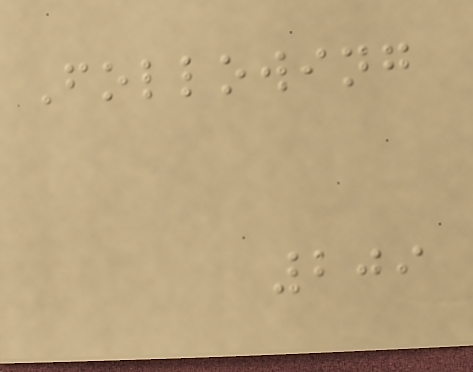Following
209
